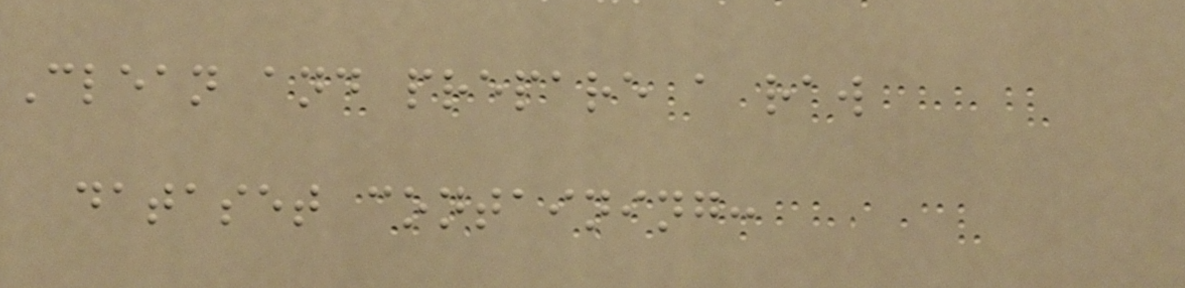Clean and prepare a raw
dataset containing:
